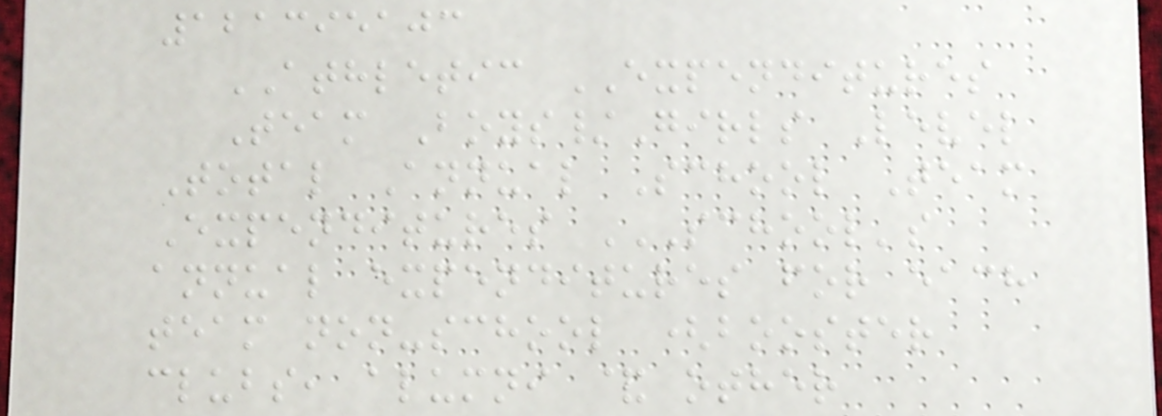121395103
ATHLETIC EXPENDITURES
Team Boys/Girls Level
Total Annual School Team
Expenditures SCHOOL'S
ANNUAL EXPENDITURES FOR EACH
TEAM NON-SCHOOL (BOOSTER
CLUBS, ALUMNI & OTHER
